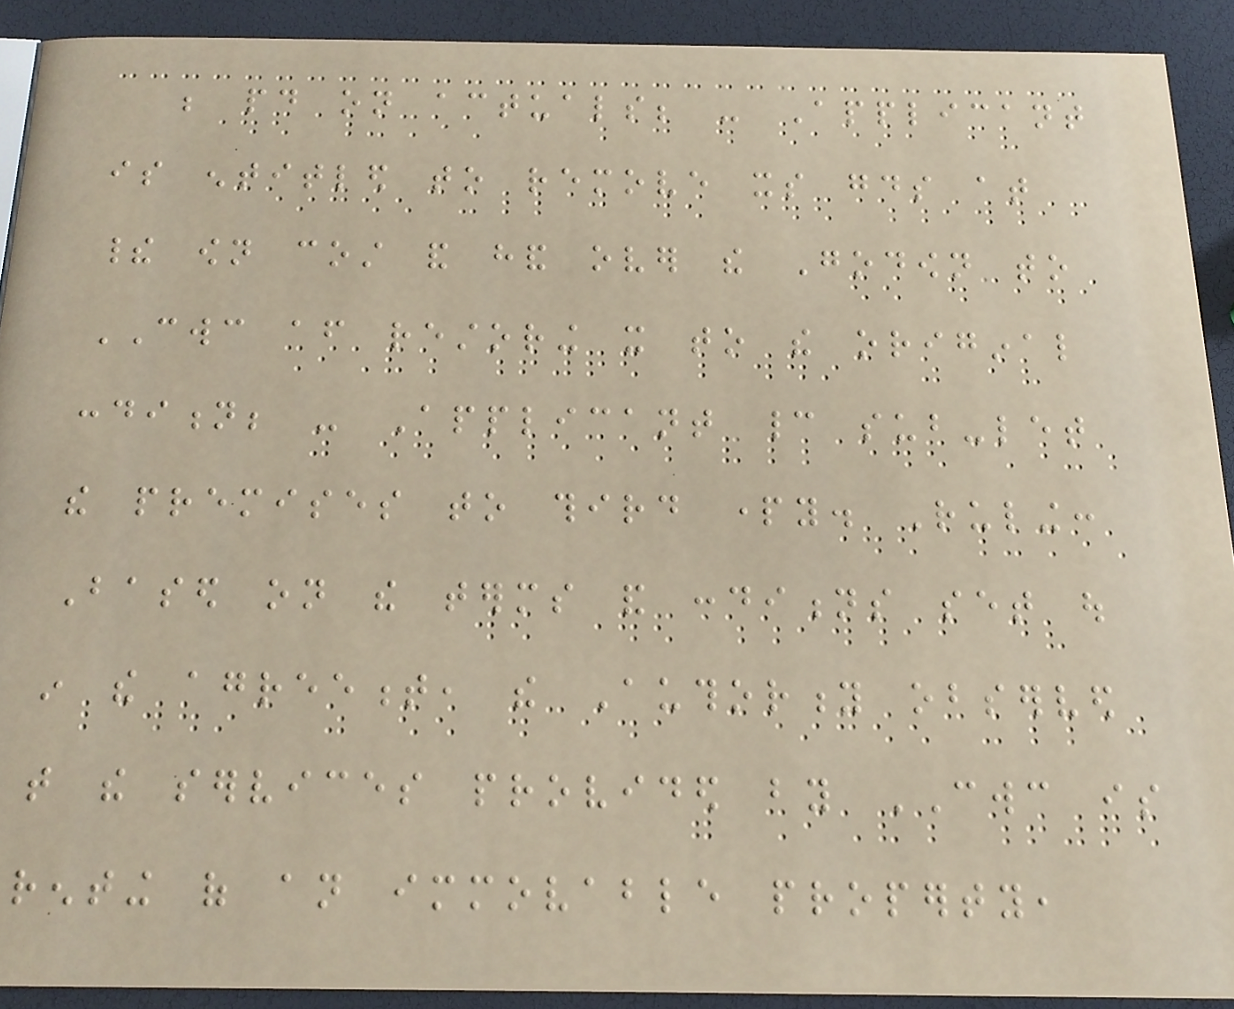be paid on actuals; - Applicant
is entitled to remove its goods at
their own cost and hand over the Godown to
CWC after restoring it to the original
condition; - Applicant cannot sub-let
the premises to third party. Ruling:
Based on the terms and conditions set out
in the agreement, the Authority observed
that the services provided by CWC is
renting of an immovable property,
